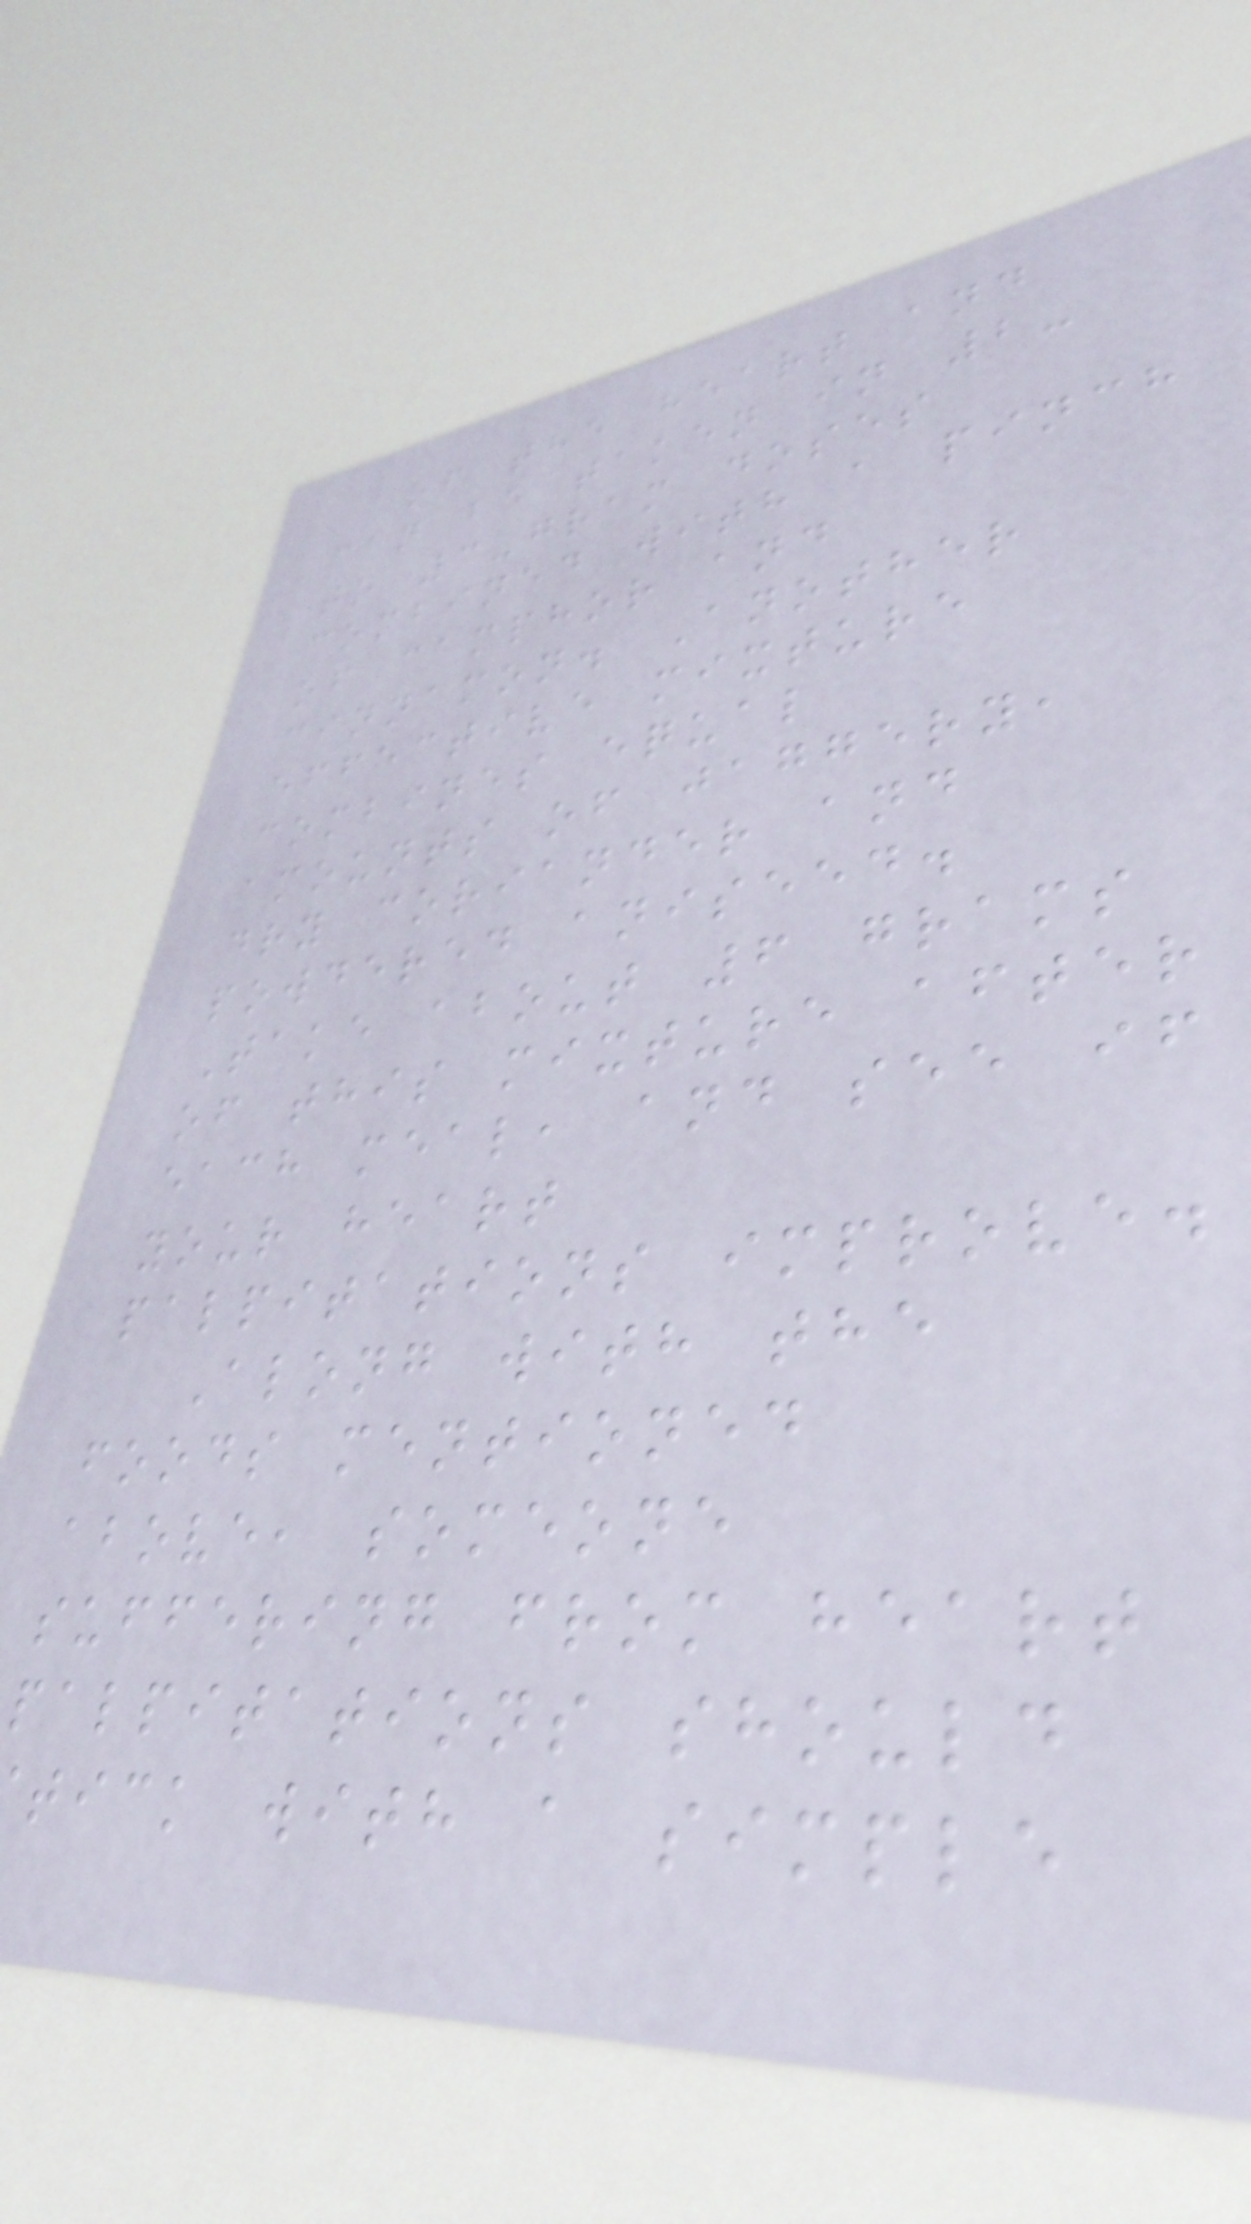of the heart and
can be taken in 2-
to 3-gram doses
combined with a pinch
of camphor and
cinnamon. Another
effective mixture
combines equal
amounts of jaggery,
dry coriander and
powdered aniseed.
Take about 6 grams
of this mixture after
each meal, and see if
your heart
palpitations improve.
Along with the
foods mentioned
above, someone
suffering from heart
palpitations should
tick with a simple
